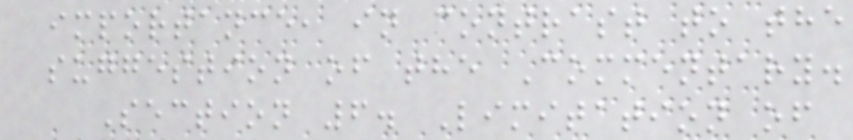importance, in contrast to the
suggestion of the Commentary.
Section 6. Limitation of
